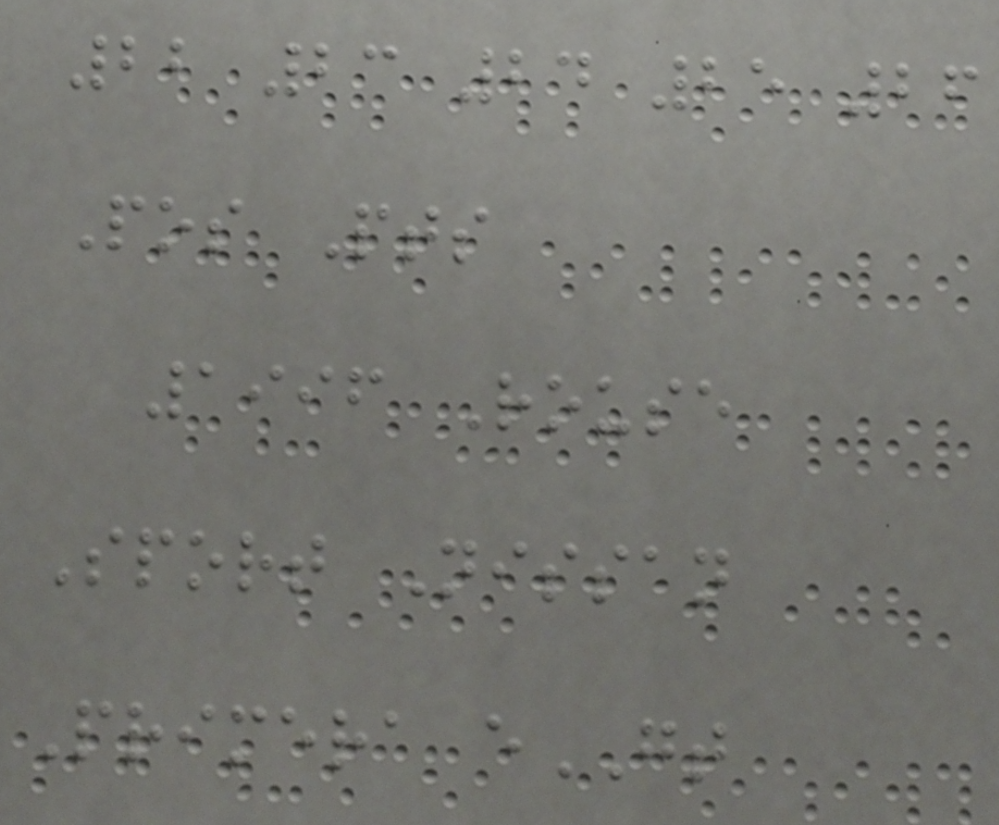22 23 24 25 26
Pos Pts
1996 Rouse
Sport Nissan
Primera eGT
